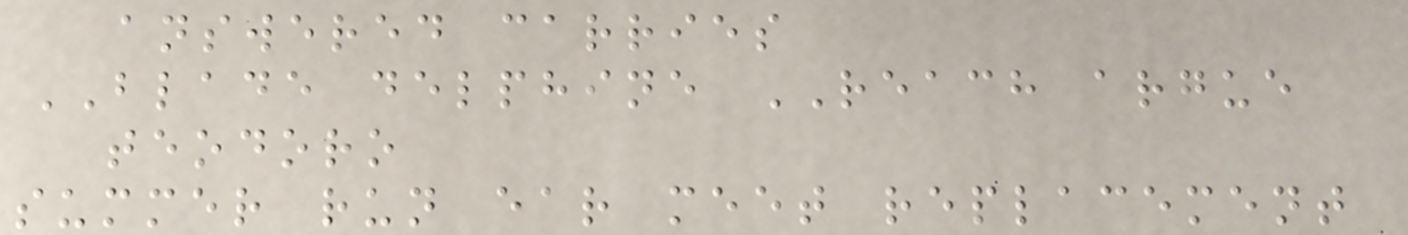answered carries
BLADE delphine REACH argue
teodoro
summer run ear meet replacement
